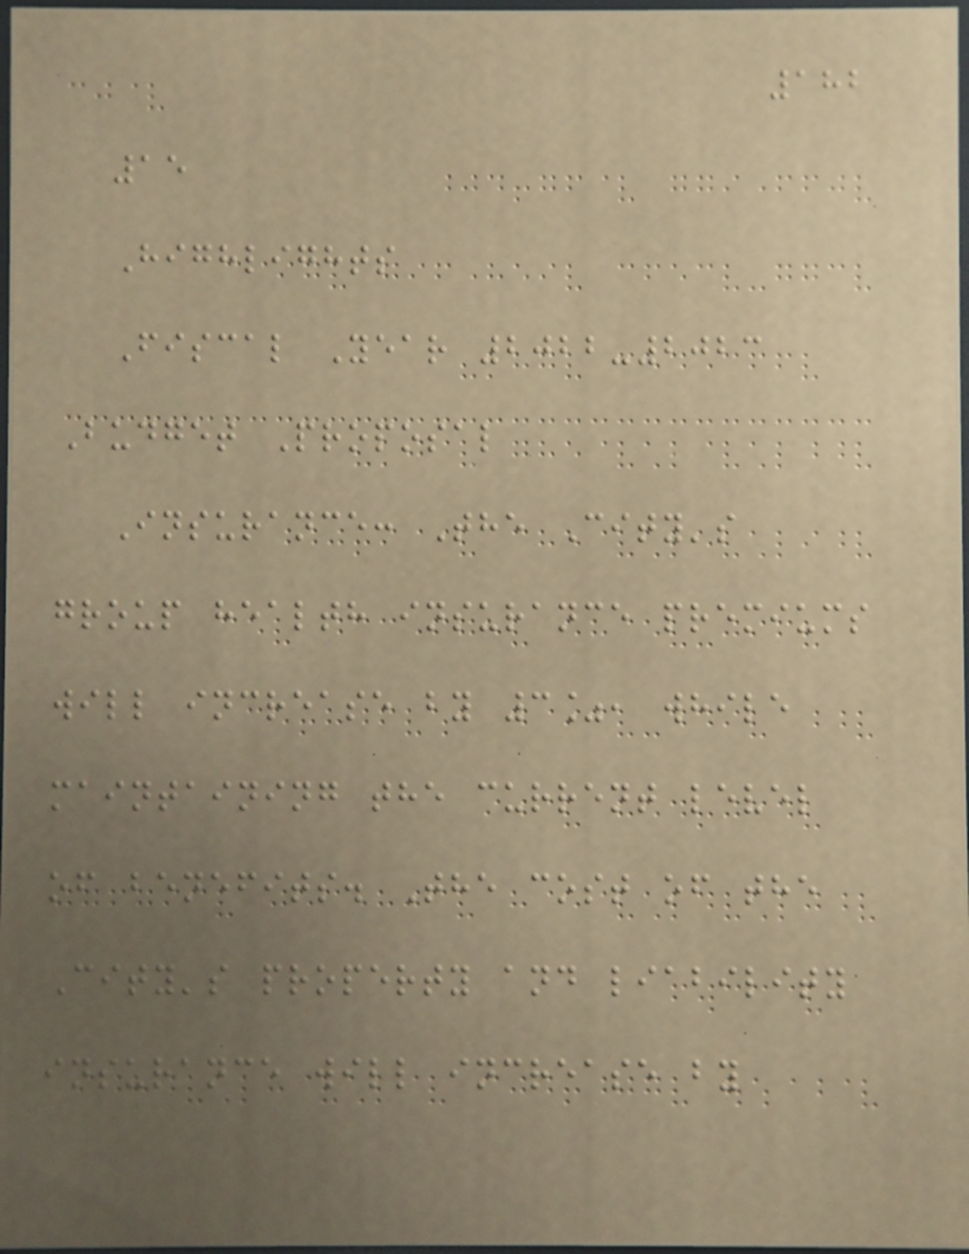182
15
Highlights
Fiscal Year 2022-2023
Budget Proposal
Insurance: The City's
group health insurance premiums
will increase by 3%, while
maintaining the current level
of benefits. The cost of the
City's property and liability
insurance will increase by
